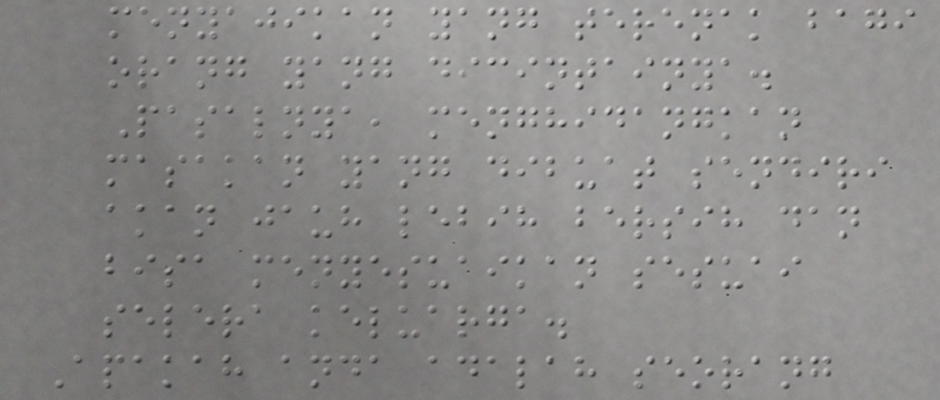menyajikan yang terenak bagi
orang yang dicintainya.
Pasalnya, menghidangkan
masakan yang dibuat sendiri
akan jauh lebih bersih dan
bisa menyesuaikan sesuai
selera keluarga.
Apakah anda adalah seorang
